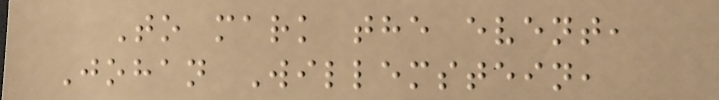To mark the event,
Johan Willemstein,
